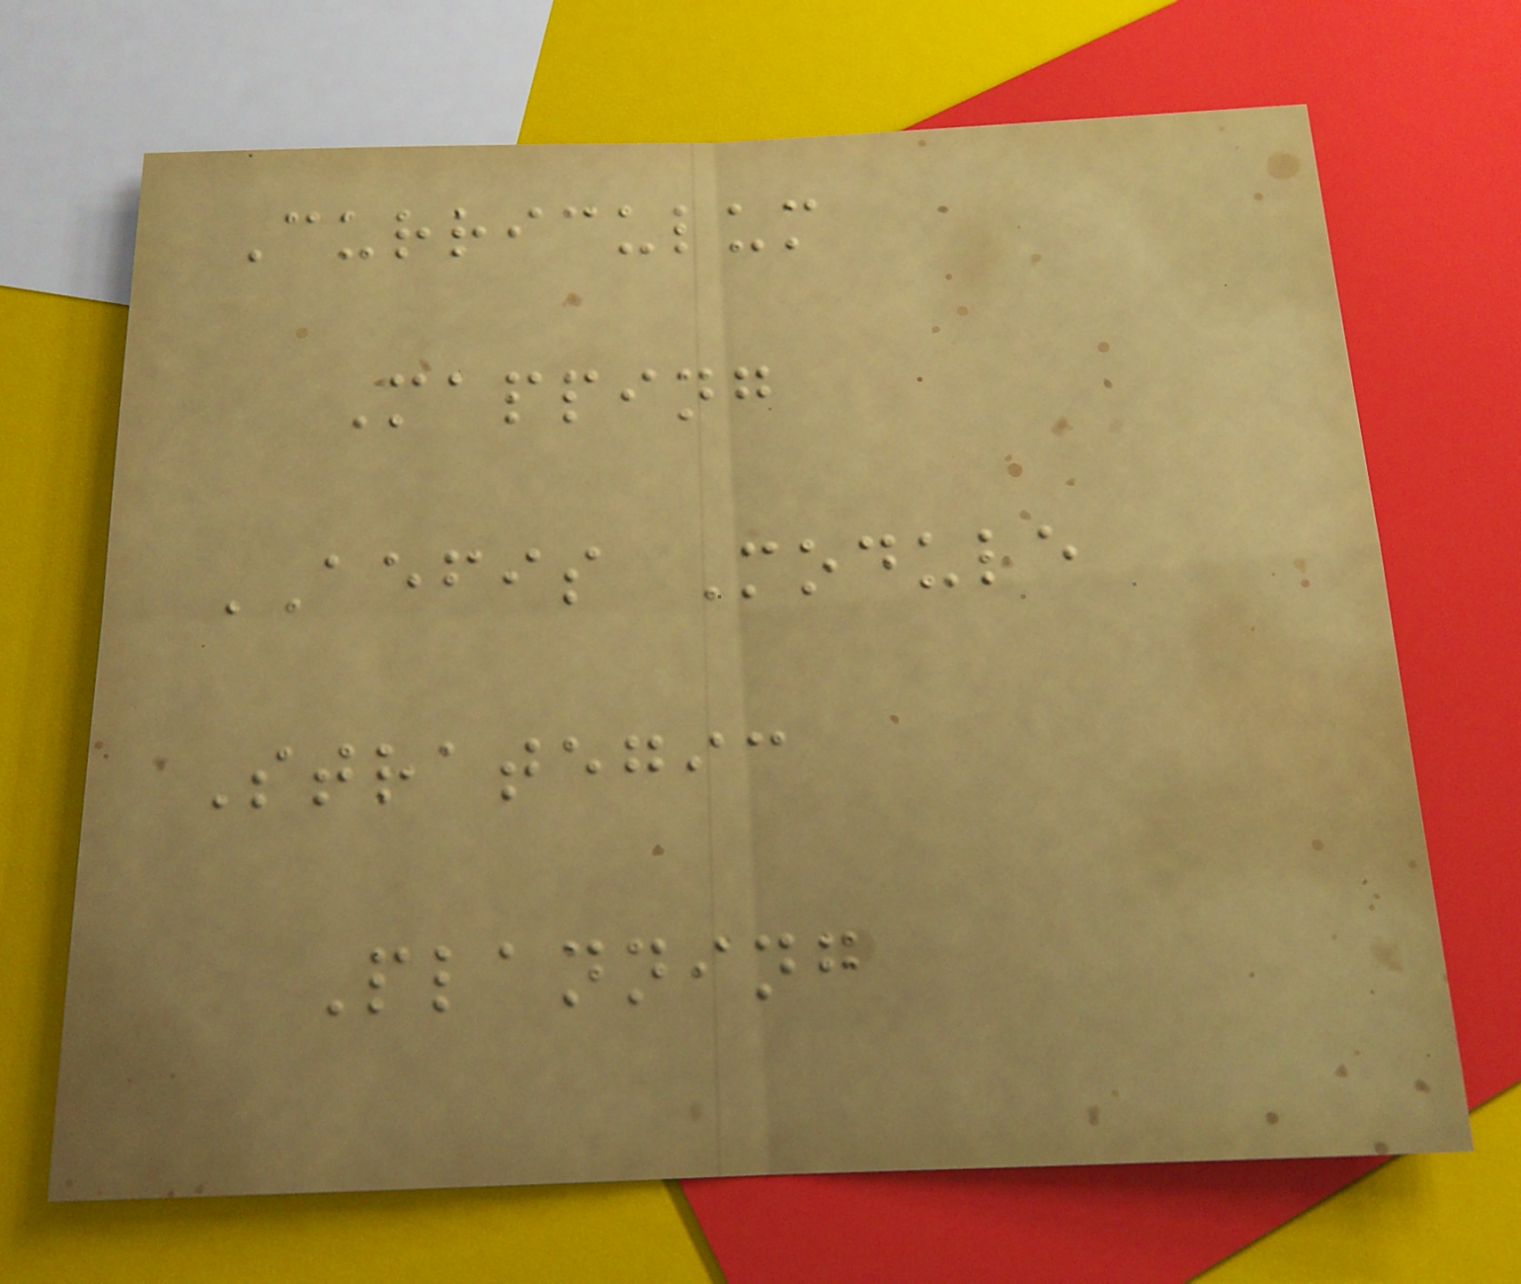Curriculum
Mapping
AEFIS Module
Strategic
Planning
